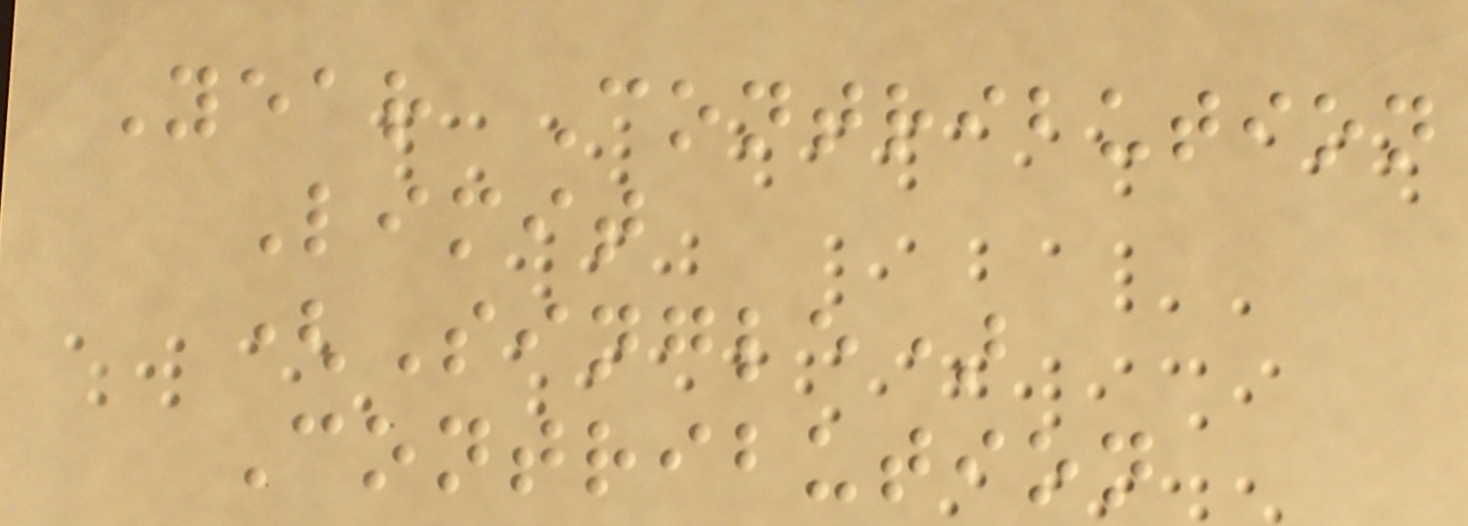Year Contribution
Limit
(Single)
Contribution
